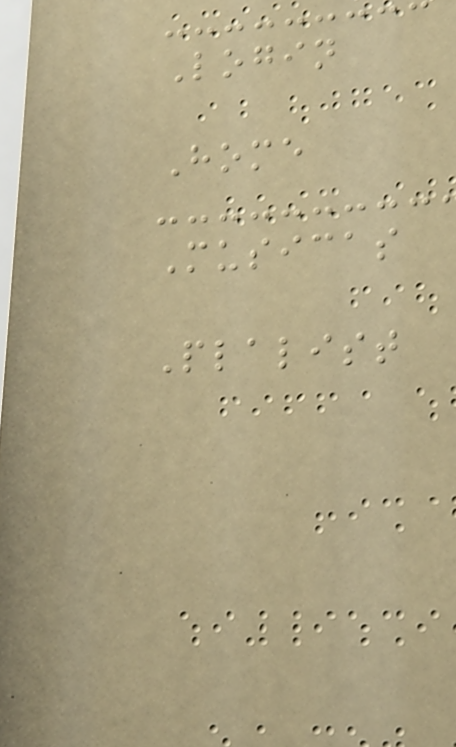Login
Home
Musicas
Plalist
